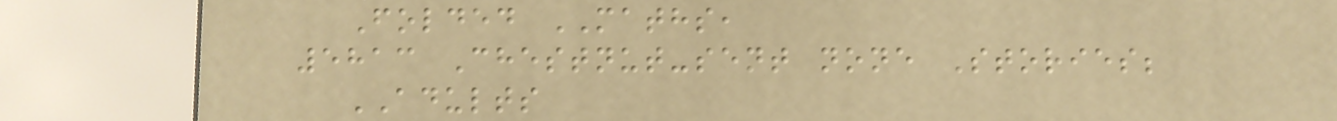Folded MATHS,
5813 Chestnut-sent none Stories;
ADULTS
